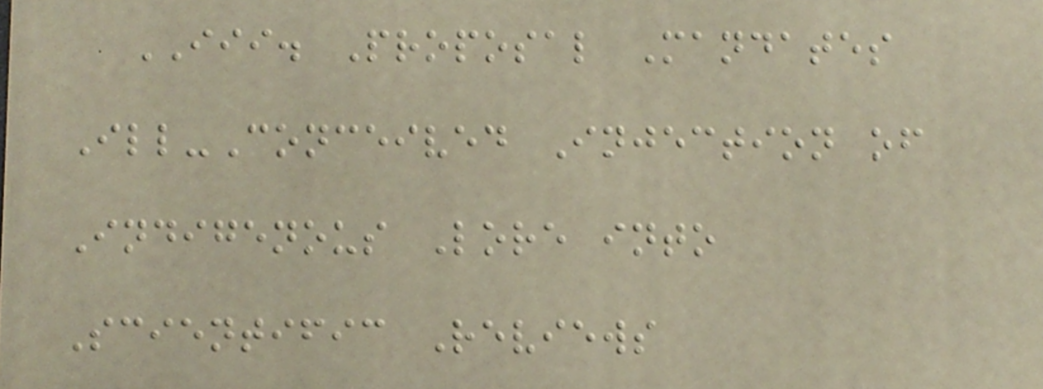III. Proposal Mandates
Ill-Conceived Injection of
Indigenous Lore into
Scientific Reviews
